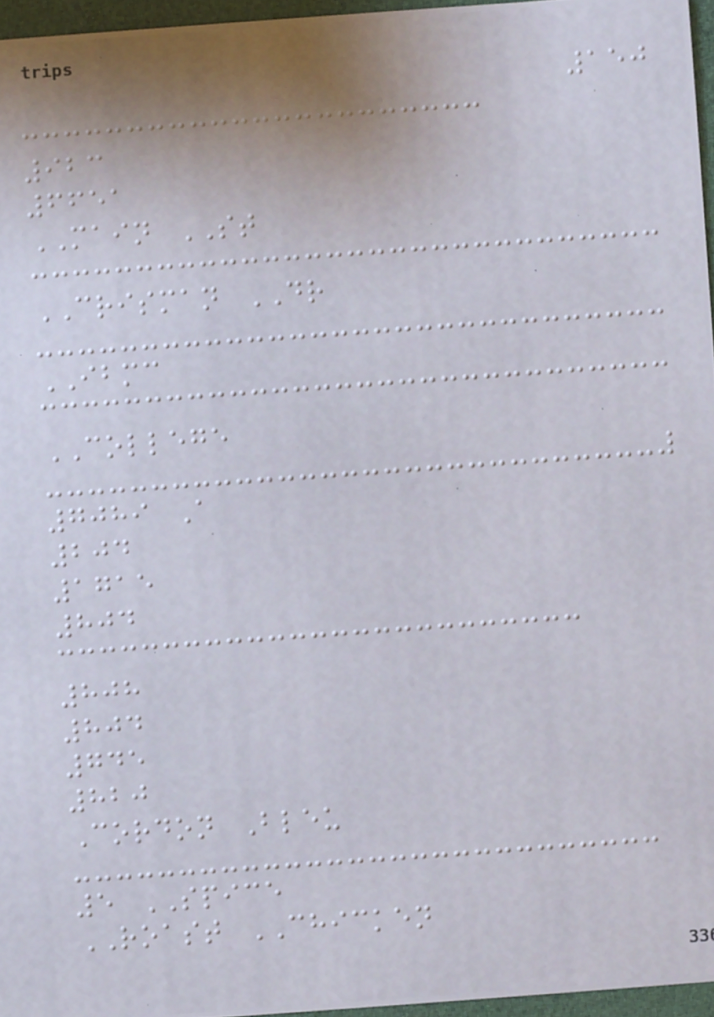150
923
6651
MAIN ST
CRISMAN DR
IBMC
COLLEGE
7089 A
204
1715
804
808
804
745
820
Cordon Bleu
5 SPICE
ROAST CHICKEN
